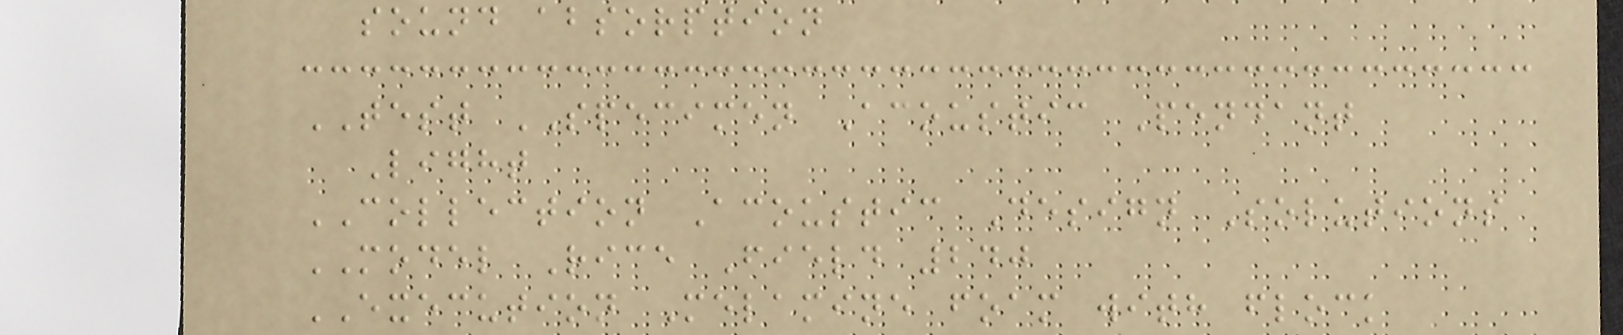sound absorption
TEST SPECIMEN Acoustic Pendant
Light
COLLECTION Acoustic Design Solutions
MODEL Rice Field 240
EXECUTION Melamine foam with flock
